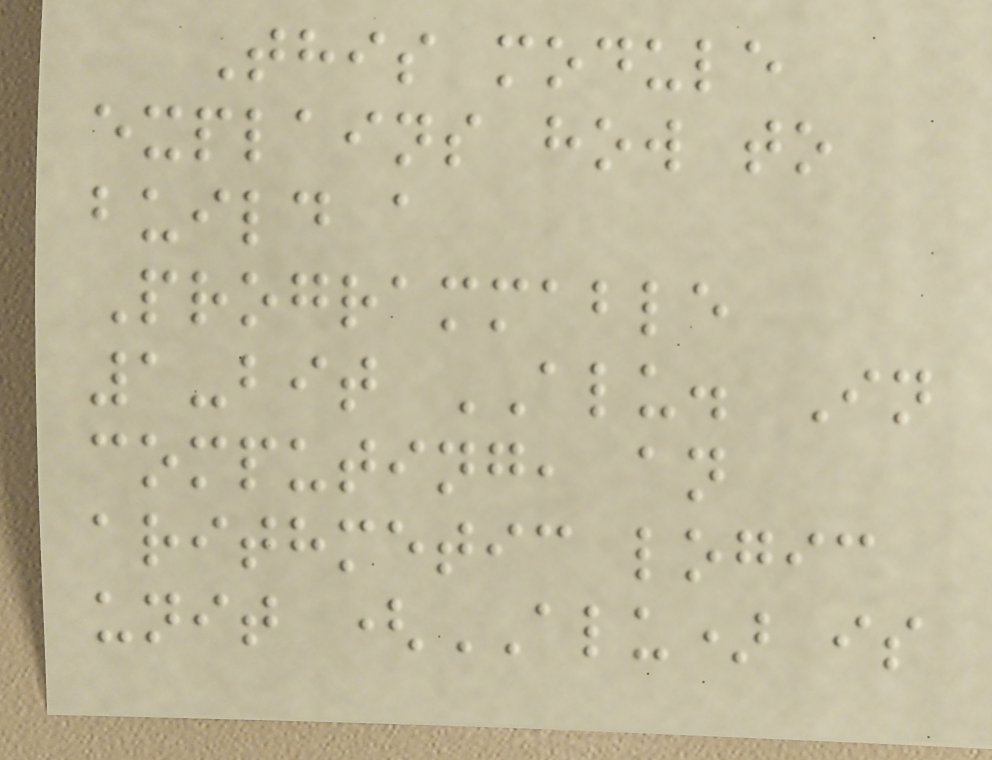This module
explains how to
build a
Programmable
1-bit ALU. In
computing, an
arithmetic logic
unit (ALU) is
